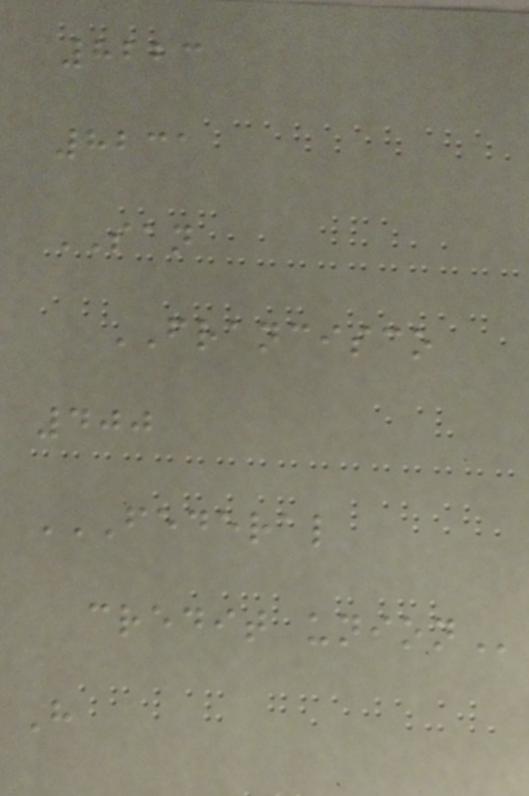8223
8231
SAN
FRANCISCO
400
FEDERAL
CREDIT UNION
H
